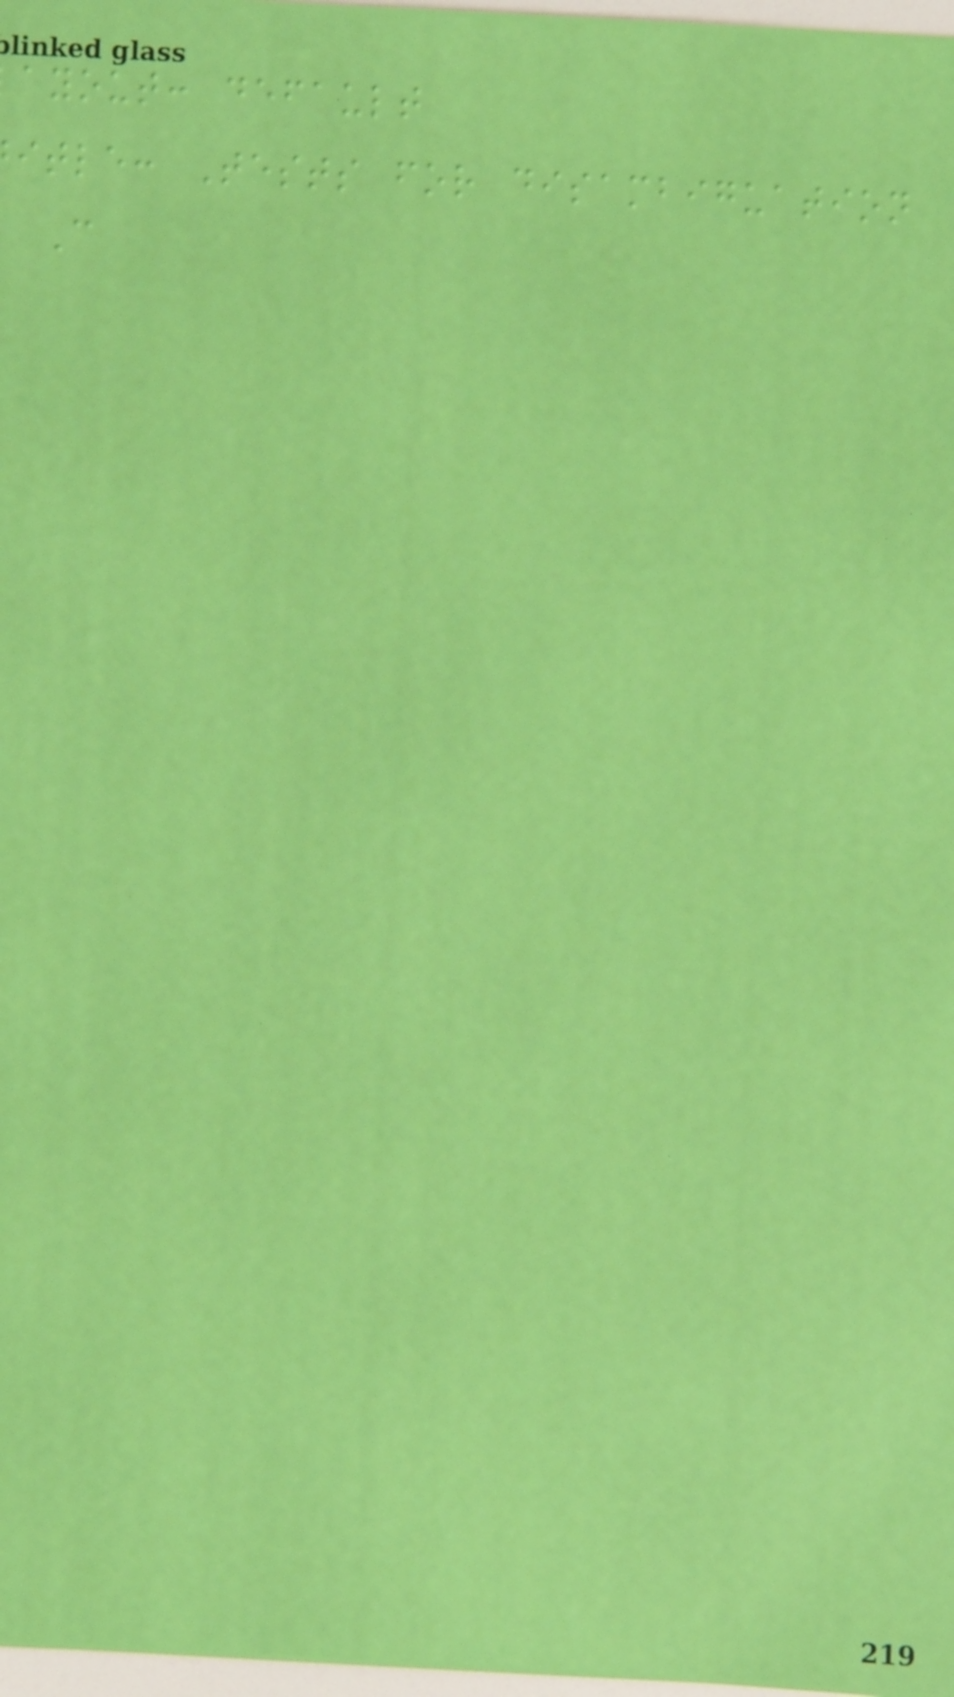ayout: default
itle: Tests for disambiguation
C
